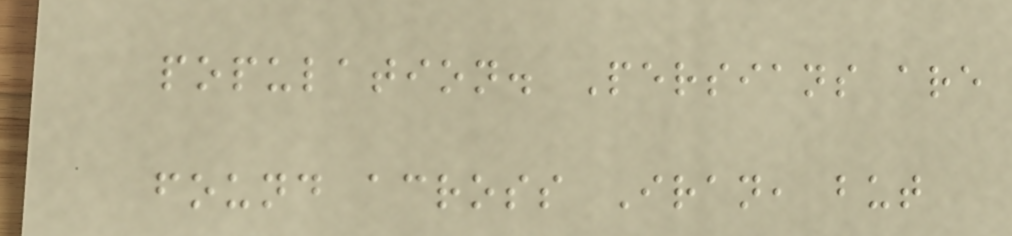population. Persians are
found across Iran, but
